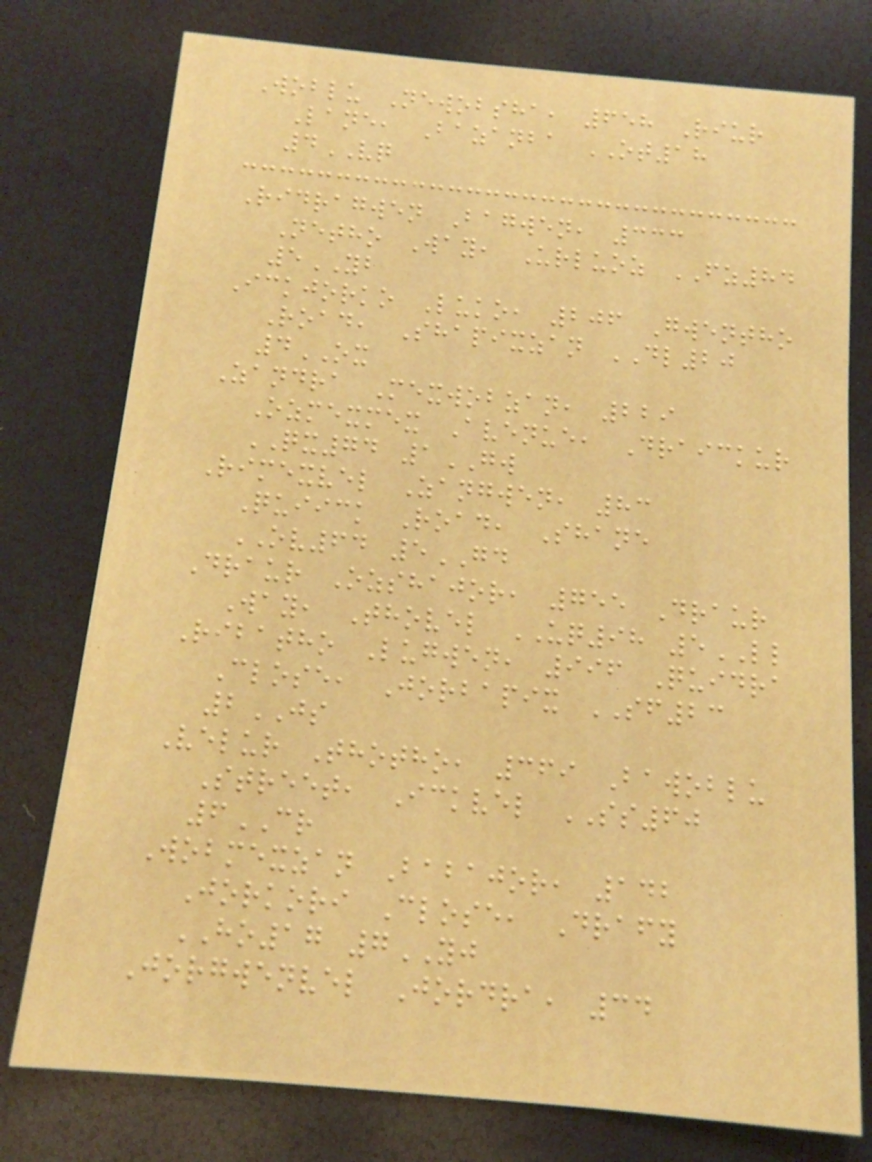Woblu Newobsha, 658 Riur
Lane, Bazanba OT18
4VQ
Ridragwen Bagwen, 333
Netho Way, Urluoz FZ84
5YB
Ickjorko Luko, 206 Gwentho
Road, Shapixzan DL20
4OX
Zandra Mexwobzan, 229
Ozmexmex Avenue, Draickur
QX74 1GW
Rimexvel Zangwen, 83
Quiick Road, Shane
OV64 5GD
Draur Ozshajor, 755 Draur
Way, Thovel UQ98 5LL
Ribatho Lugwen, 996 Quidra
Close, Jorbapix SF23
2JS
Velur Thotho, 369 Bawoblu
Street, Ickvel SS60
6CR
Wobmexzan Babajor, 142
Jorkori Close, Drafy
HO17 7YJ
Jorgwenvel Jordra, 34
